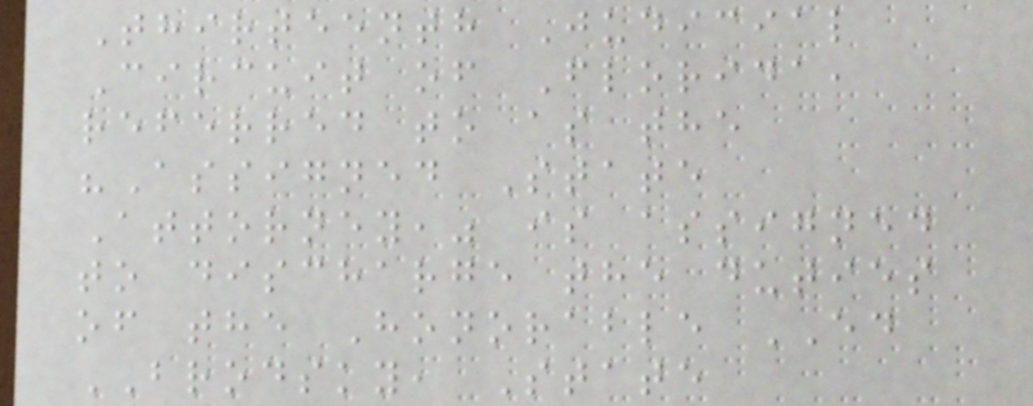Thirteenth Judicial
Circuit of Florida,
referred to as the
"Assigned State
Attorney," is assigned
to discharge the duties
of the Honorable ED
BRODSKY, State
